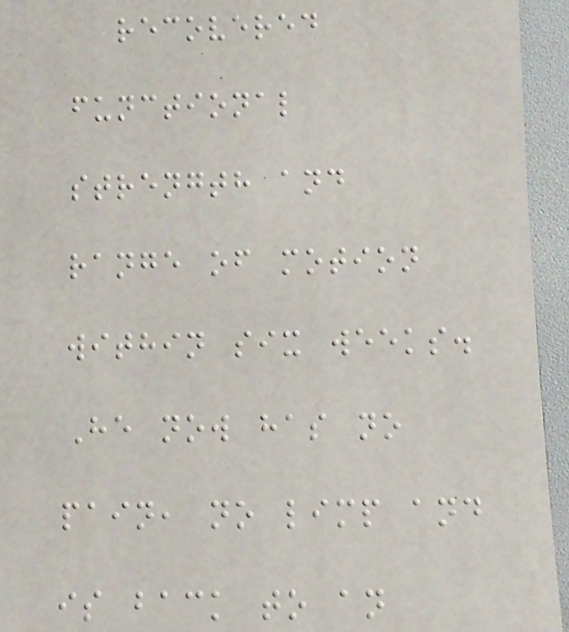recovered
functional
strength and
range of motion
within six weeks.
He now has no
pain, no limp and
is back to an
